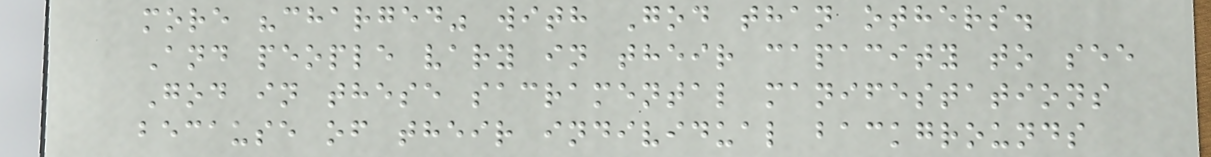more "charged" with God than others.
And people vary in their capacity to see
God in these sacramental manifestations
because of their individual backgrounds
